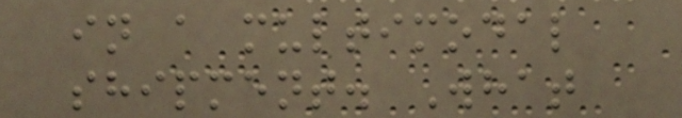in a multimodal
shipment. What
